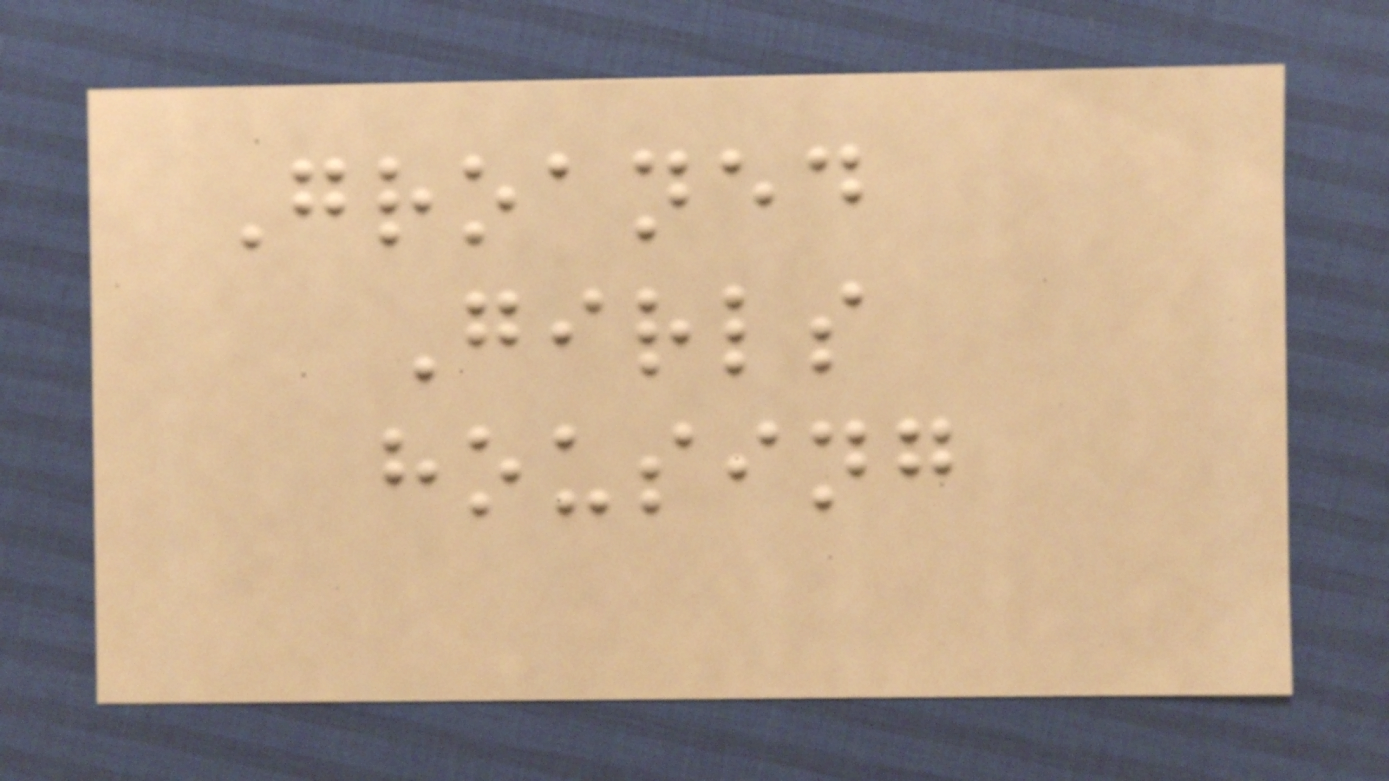Groaned
Girls
housing
